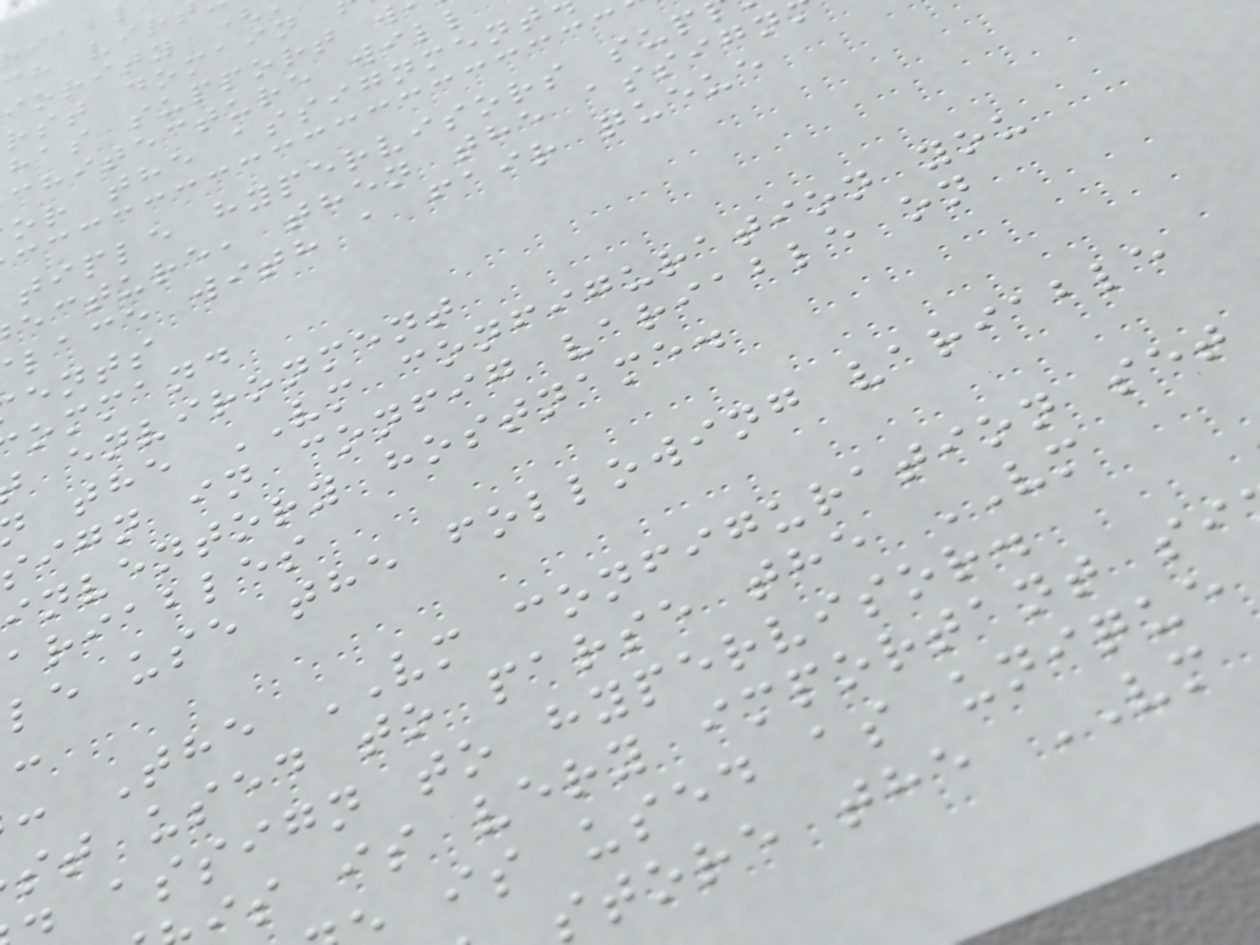rst domain
has support w
chitecture will
or the assignment
tiple hypervisors sup
ecture, then the assign
lace with a fair queue
ents
ommand
environment
the VM configuration you
sign in config variable on
inventory hostname.
ariables
le use the following variable
: The VM configuration set
st used to parse the VM
assign to hypervisor.
s is very important si
is used as unique
store the VM
